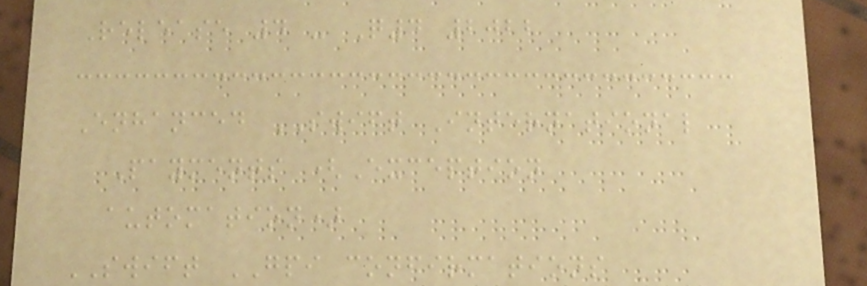Release 4 - Q4 2022
Enhanced SWIFT International
Payments (Exception
automation)
SWIFT GPI confirmations
